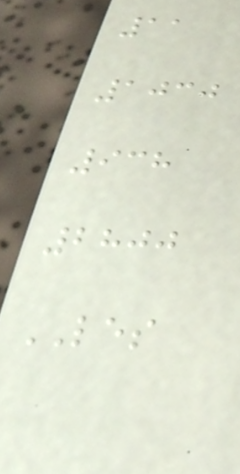11
1030
938
2800
LES
